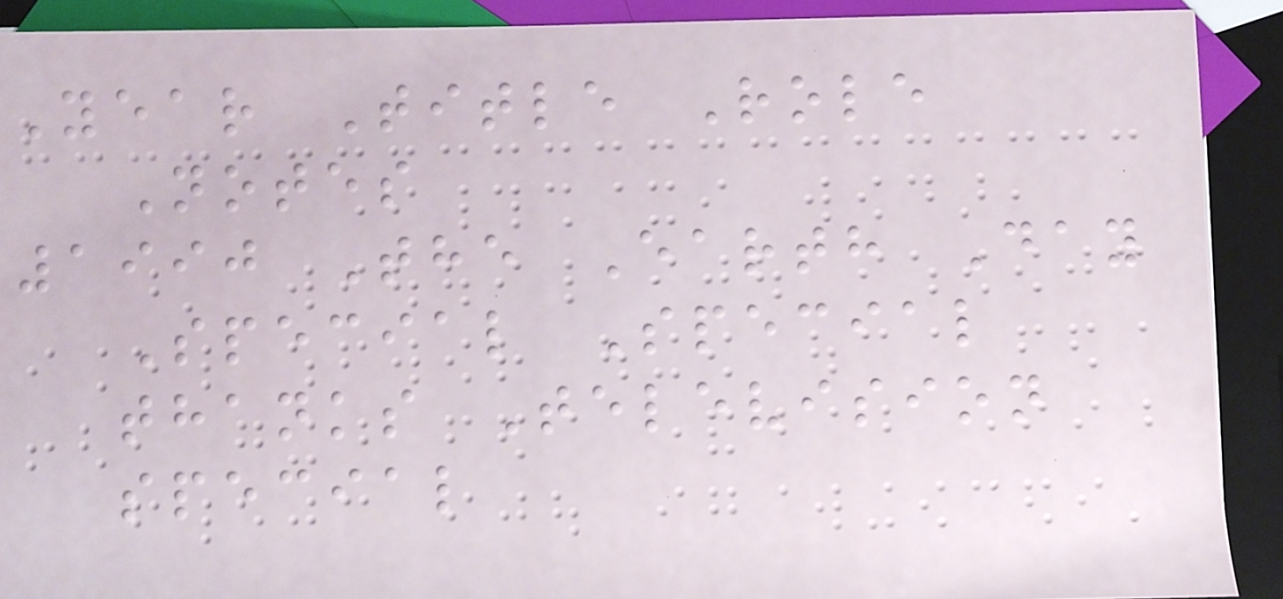Year Title Role
Notes
1990 The Earth Day
Special Special
thanks Television
special
